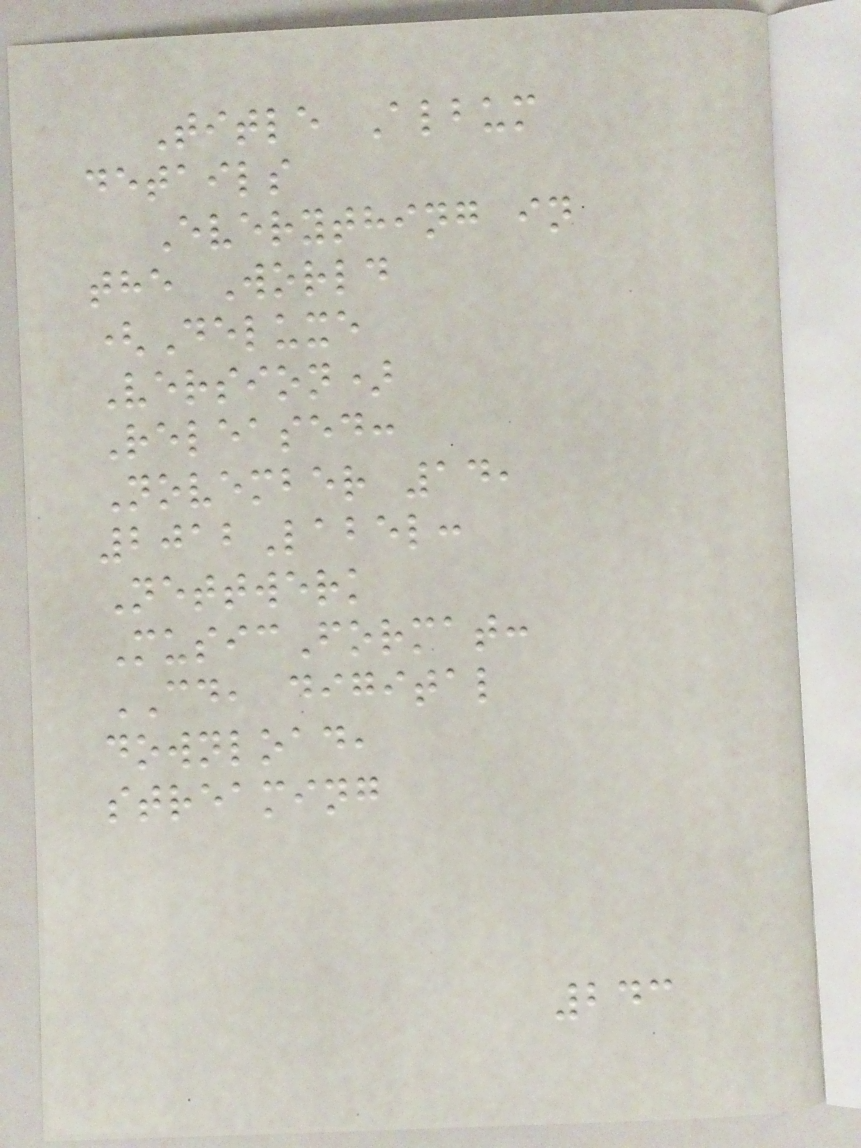Title Album
details
Everything in
the World
(Deluxe
Version)
Released:
November 14,
2012Label:
Nettwerk
MusicFormat:
CD, digital
download,
streaming
243
